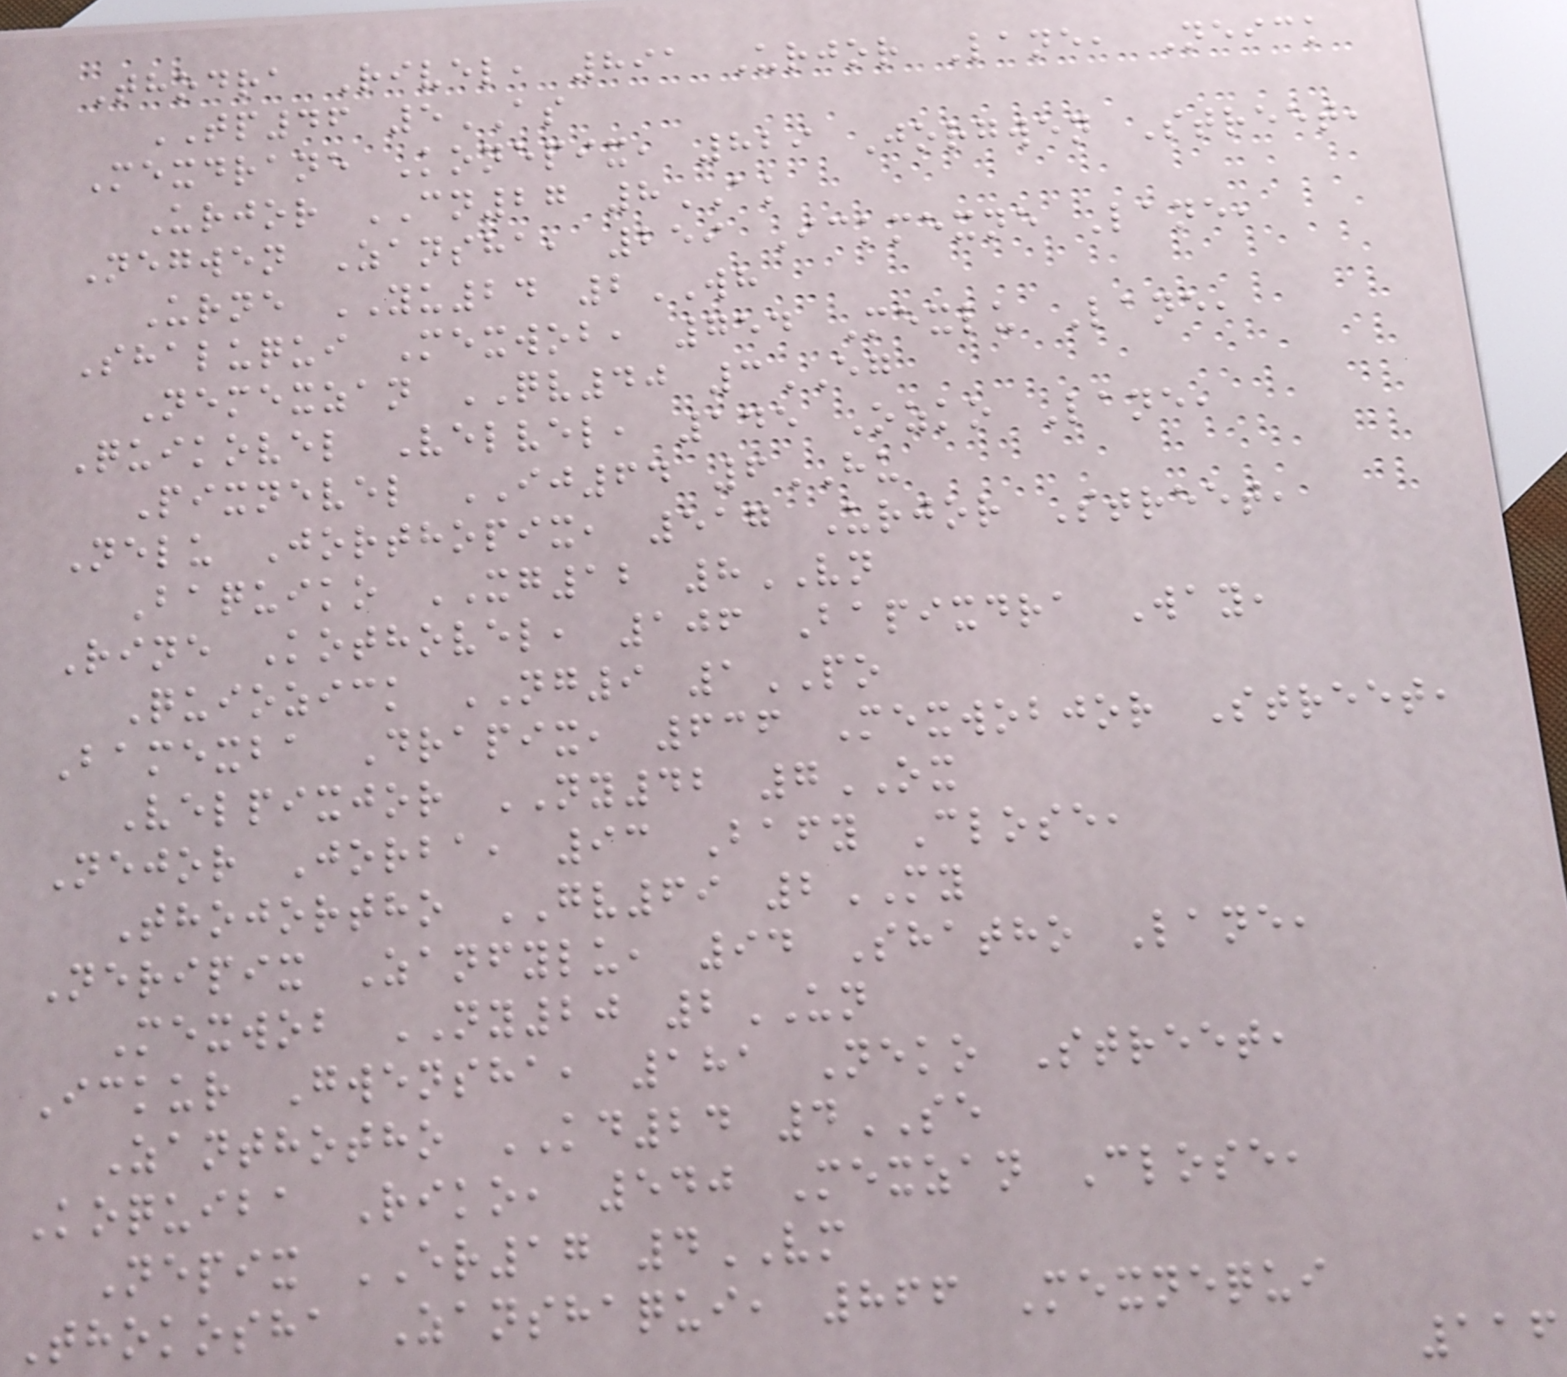Thodra Rivel, 891 Urjor Lane, Neick
TP46 5AS
Mexdrane Konepix, 829 Jorgwen Street,
Urjor CN27 8AK
Negwen Zansha, 259 Ickmexne Lane,
Urne YU24 2WH
Shaluqui Mexwob, 754 Mexlu Lane,
Nemexzan QV40 3EG
Quikovel Velvel, 145 Ozko Lane,
Pixnevel IJ64 6HU
Nelu Jorthopix, 517 Urjor Street,
Baquiko XG12 8VN
Rine Kothovel, 106 Bapixdra Way,
Quiozick NG9 1PO
Bamexba Drapix, 636 Mexwobjor Street,
Velpixjor NY42 7OX
Nejor Jorba, 93 Bafy Close,
Thojortho GV69 2MY
Neripix Zanfylu, 94 Shatho Lane,
Mexwob NY20 2UN
Ickur Gwensha, 181 Neko Street,
Zanthotho KD24 4SE
Koquiba Riko, 540 Mexzan Close,
Nepix ER17 4VM
Thokosha Zanshaqui, 866 Mexnequi
116
